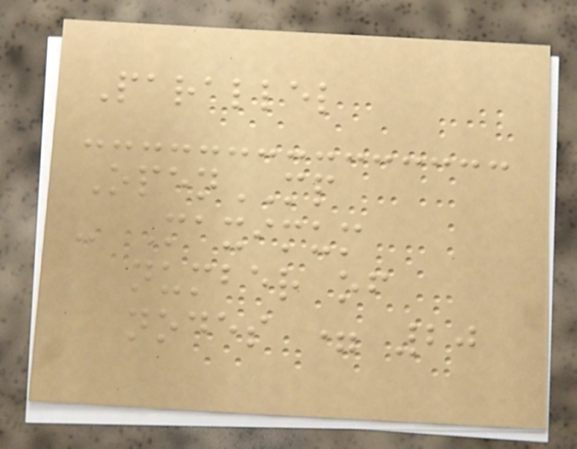Parallel
OpenMP
- Maximum
number of
nodes = 20
